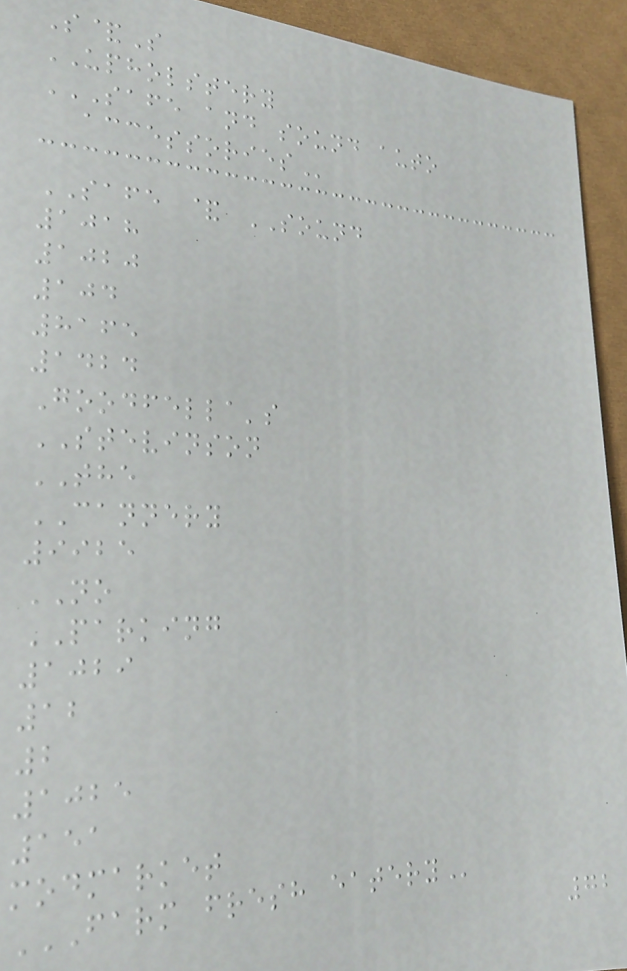S&S
UPHOLSTERY
SAFE AND SOUND AUTO
ACCESSORIES
SAFE & SOUND
1018
1020
104
8165
1424
Goodfella's
STEVINSON
THE
CANNERY
9925
NO
PARKING
1029
12
2
1025
151
modmarket
FARM FRESH EATERY
72
